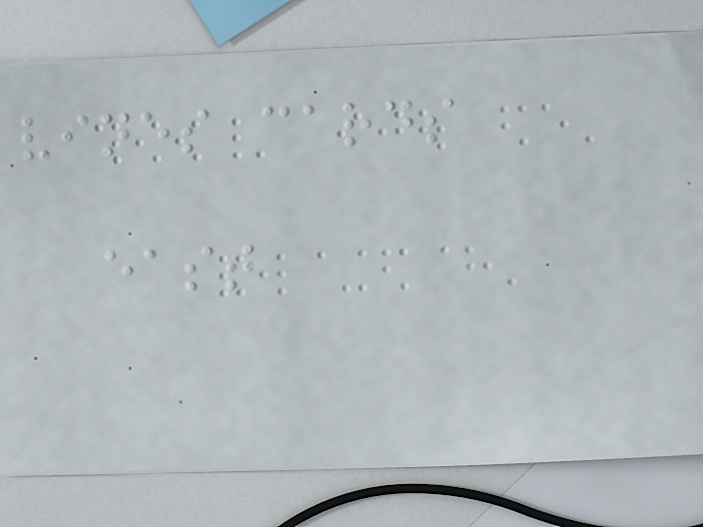vines cards
east
